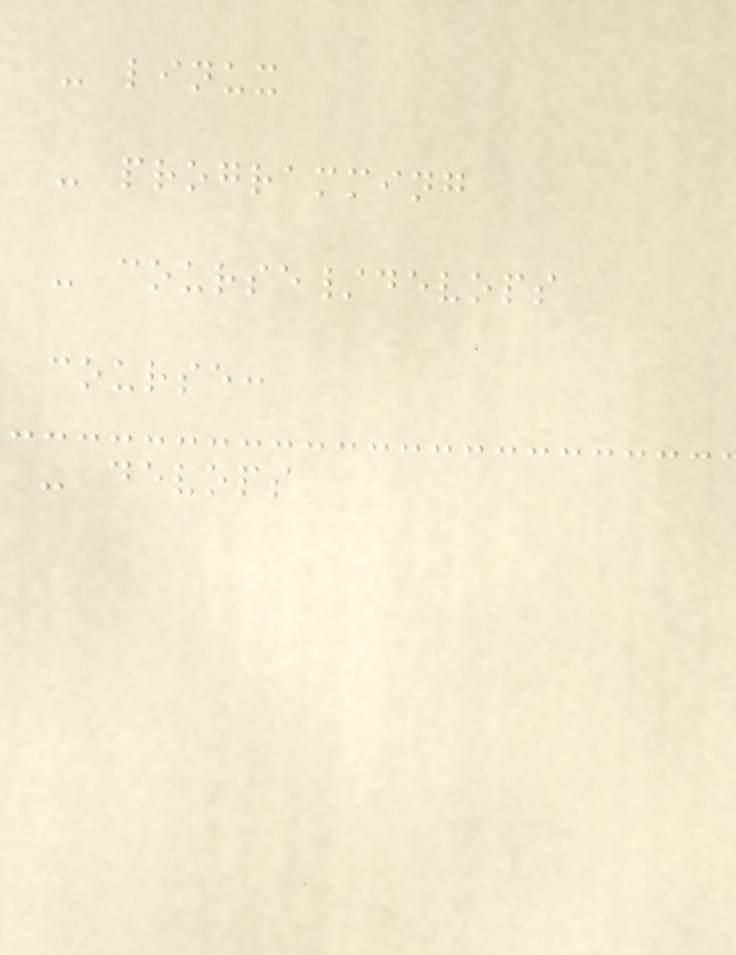- linux
- programming
- course/devops
course:
- devops
